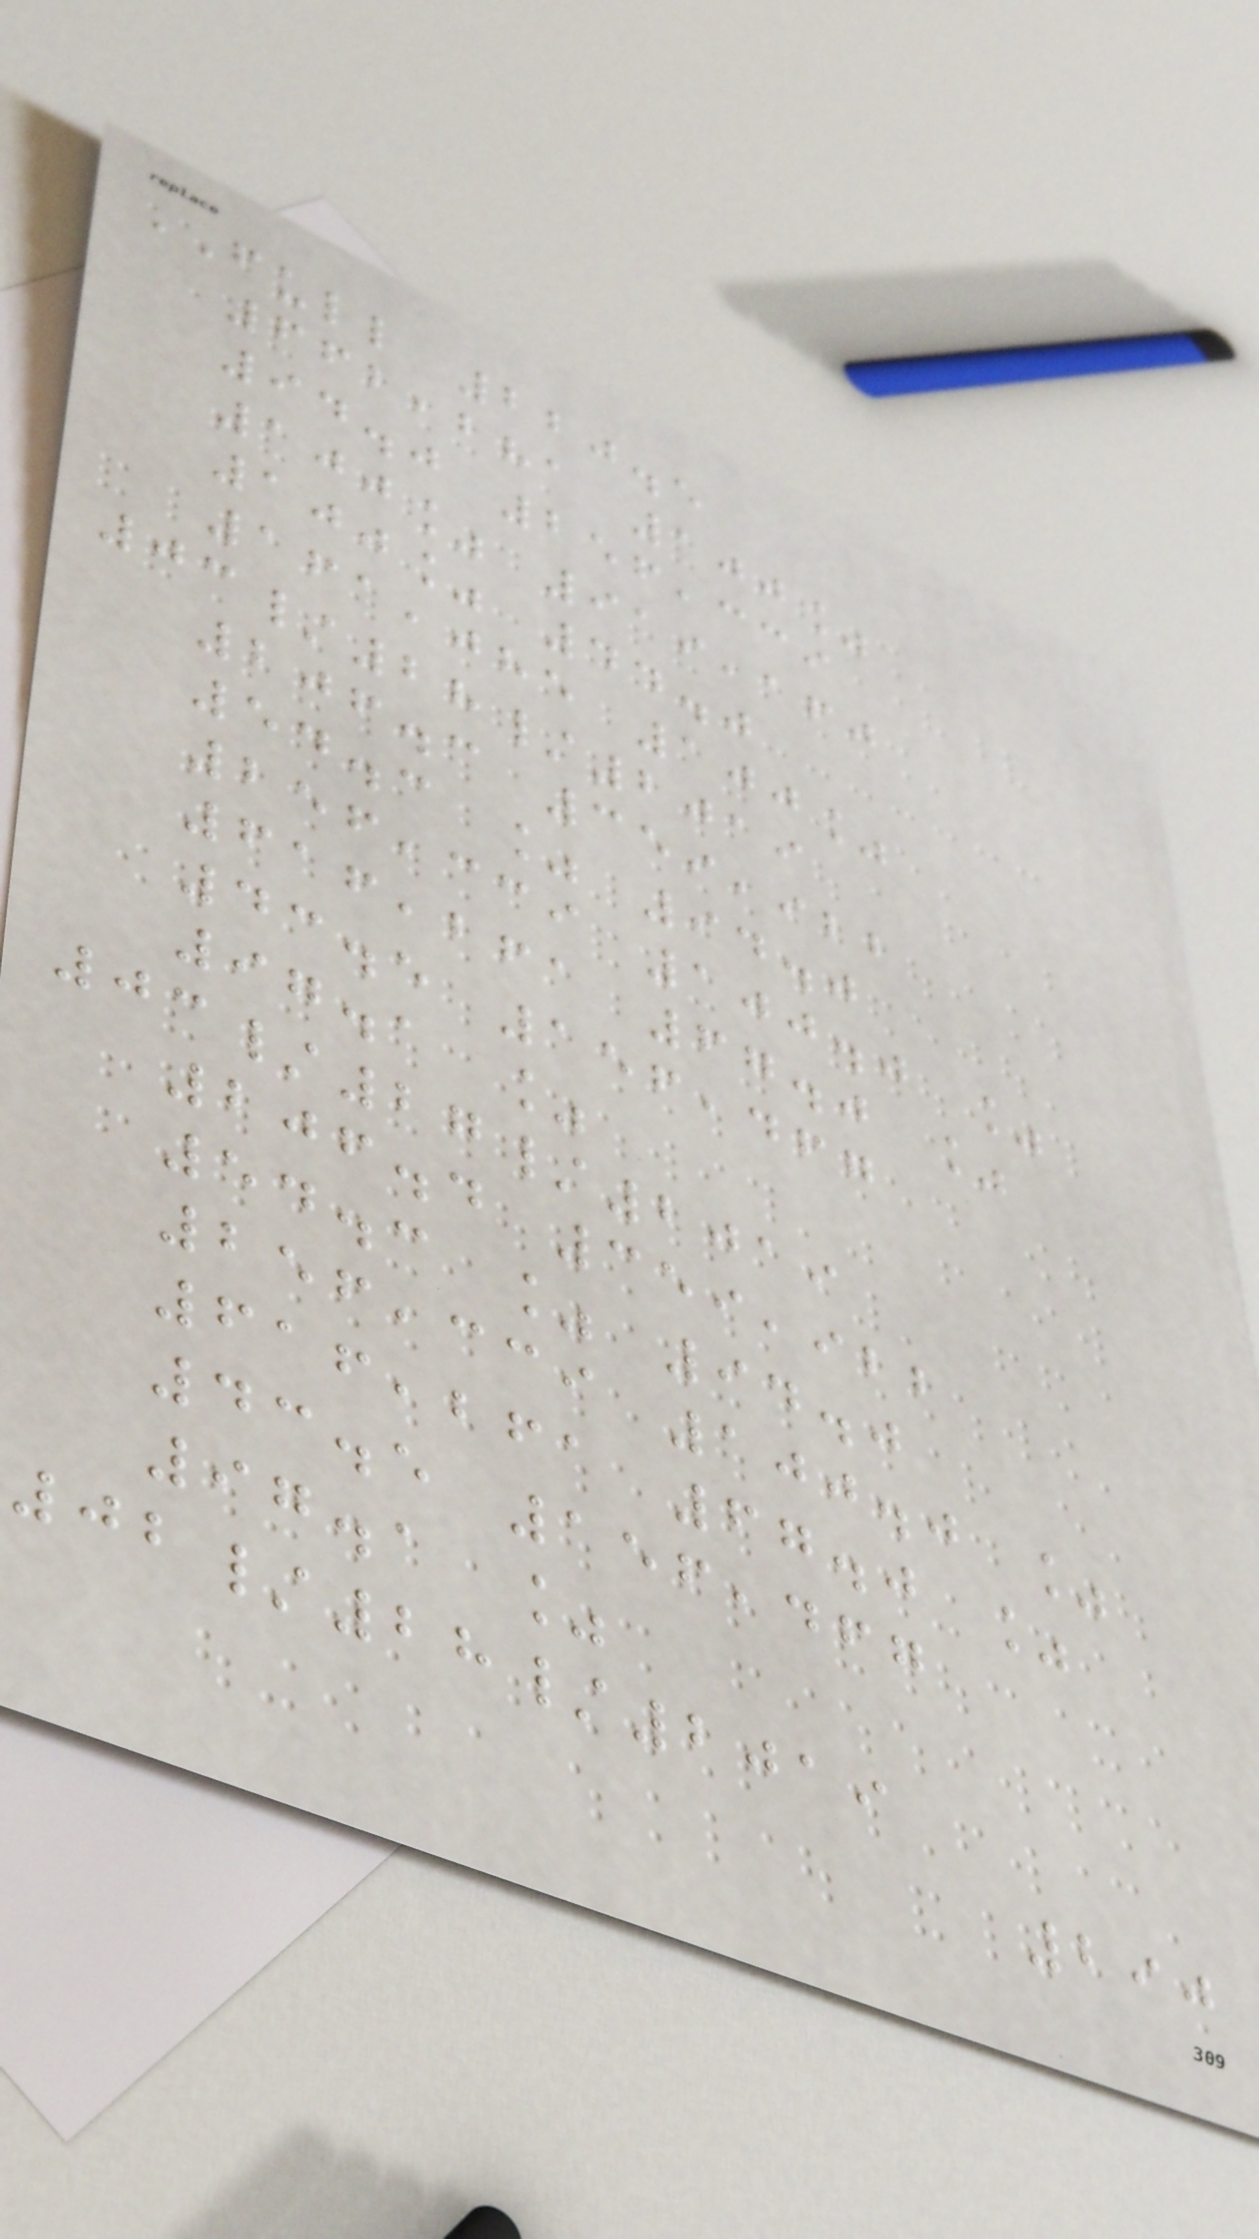FULL 220.5
662,281 100%
94.0 256,339
100% 919,160
100% 44.0
161,085 100%
03/28/2019
206.3 359,922
54.3 % 94.0
256,339 100.0 %
616,261 67.0 %
43.5 156,467
97.1 %
03/27/2019
206.4 359,922
54.3 % 94.0
256,339 100.0 %
616,261 67.0 %
43.5 156,467
97.1 %
02/28/2019
290
